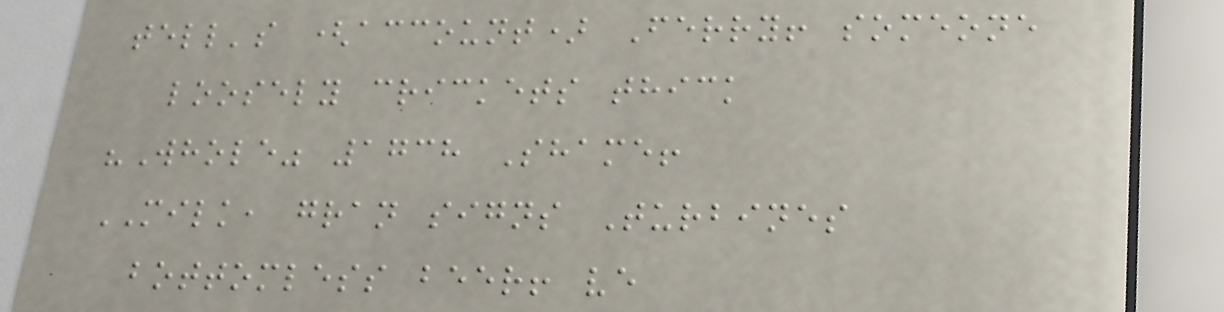tell's (account) Ferry! someone
loosely crickets thick
"Whole" 1738 Shame!
MILK, gran signs Turbines
bottomless beer! ve
